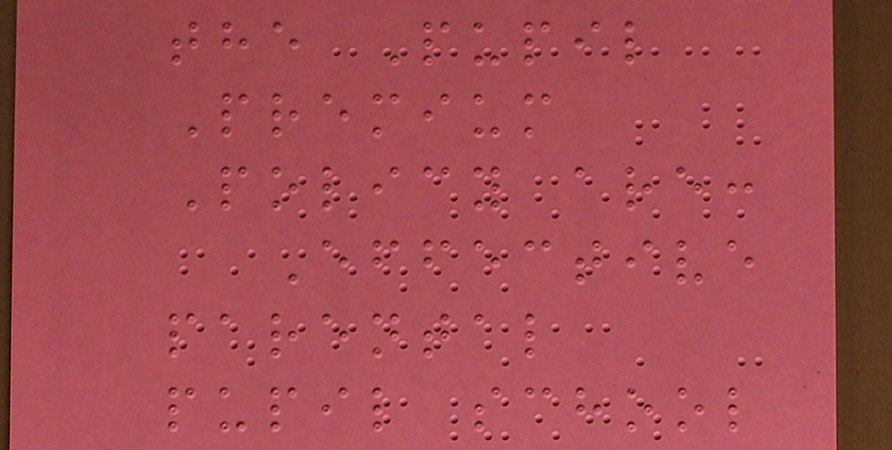the Pupil
Premium
Policy are:
Effective
parental
pupil school
